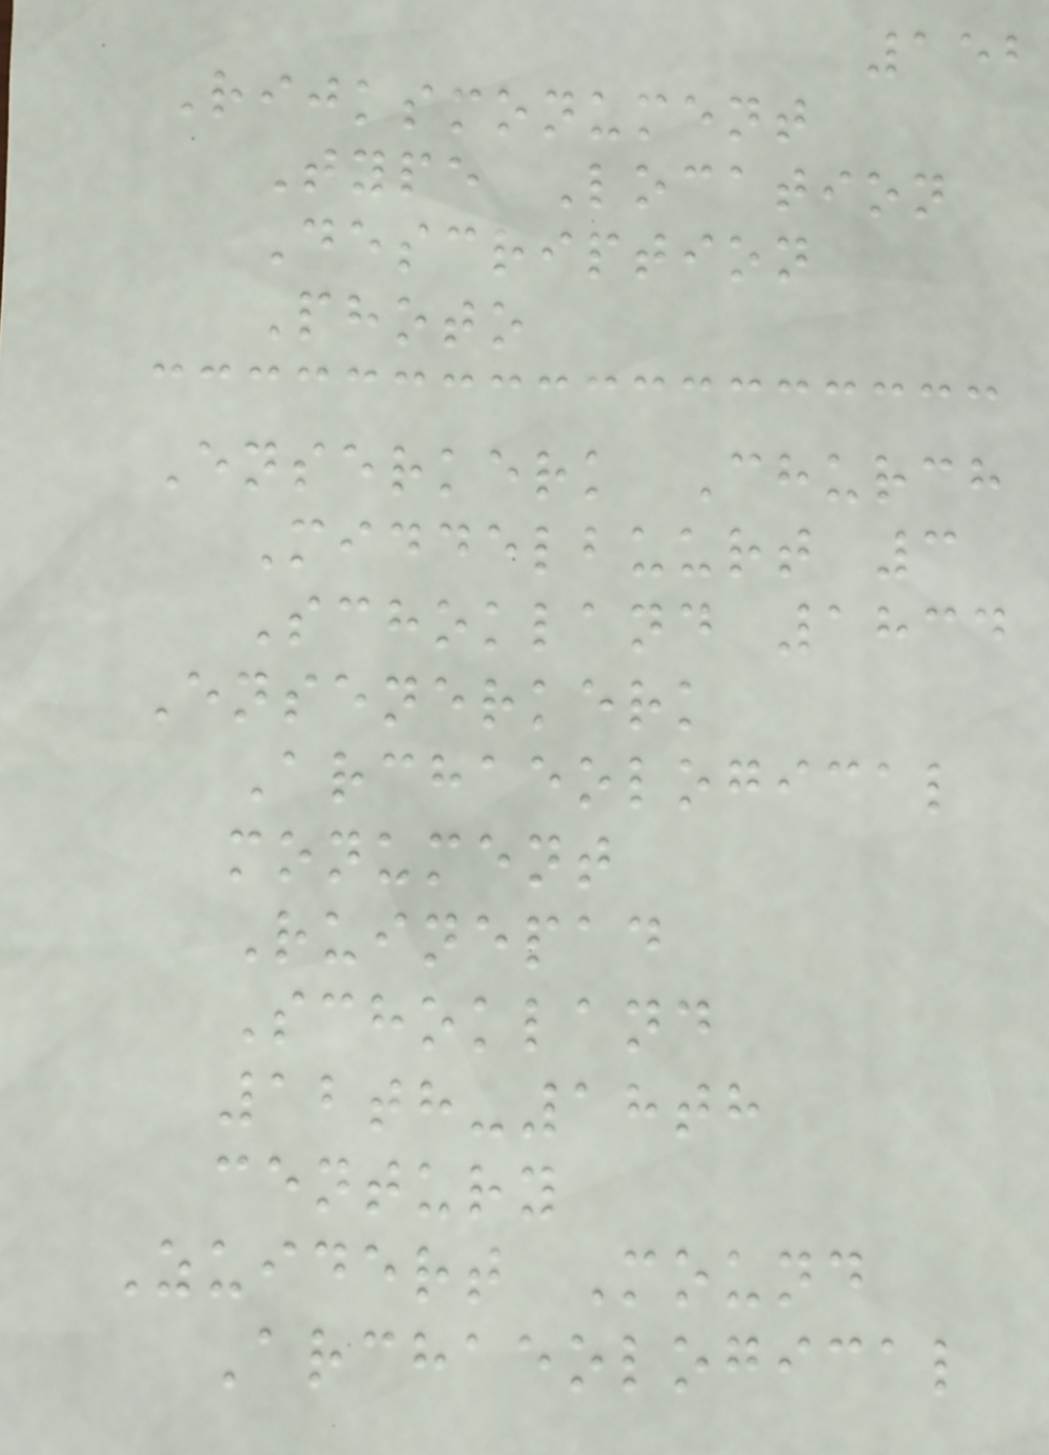152
Rijksmonument
Type Location
Description
Photo
Enserkerk Church
Middelbuurt 3
Schokland 1834
Ensenerkerk
Archaeological
monument
Ruinepad
Schokland
12th-18th
century
Zuidert Mound
Archaeological
